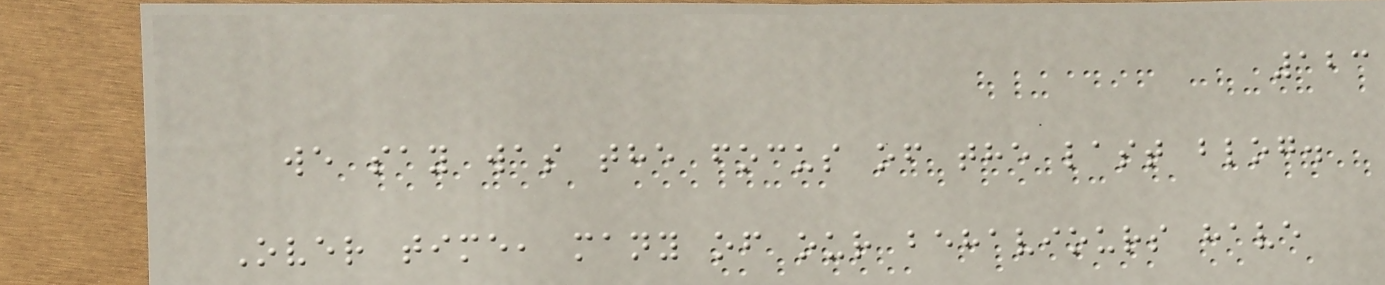123
we say was the focus of the last blog.
Over time, many of our behaviours have
